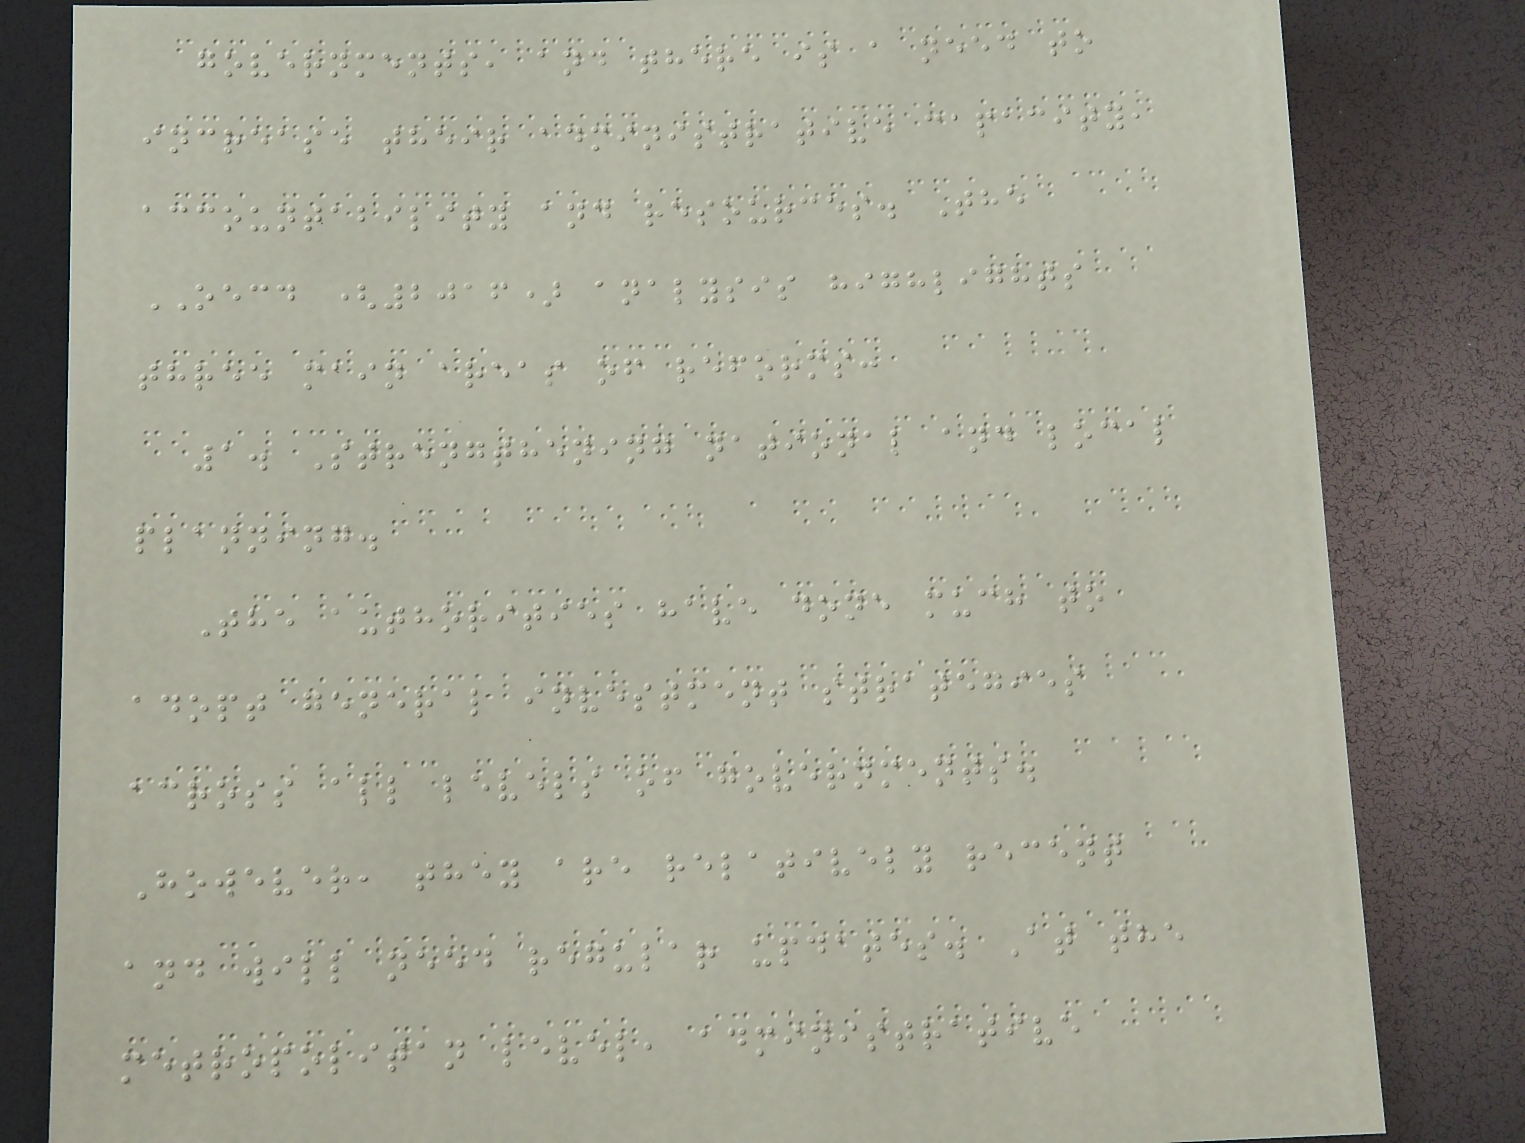governments, and there is a need to
increase their administrative capacity,
accountability and resources. The
OECD (2016) analysis highlights
three main areas of reforms:
1. Strengthening national and local
planning.
The authorities have done much to
adopt general investment strategies
across all levels of governments.
However, they are relatively recent
and will need regular updates. At the
metropolitan level, administrative
